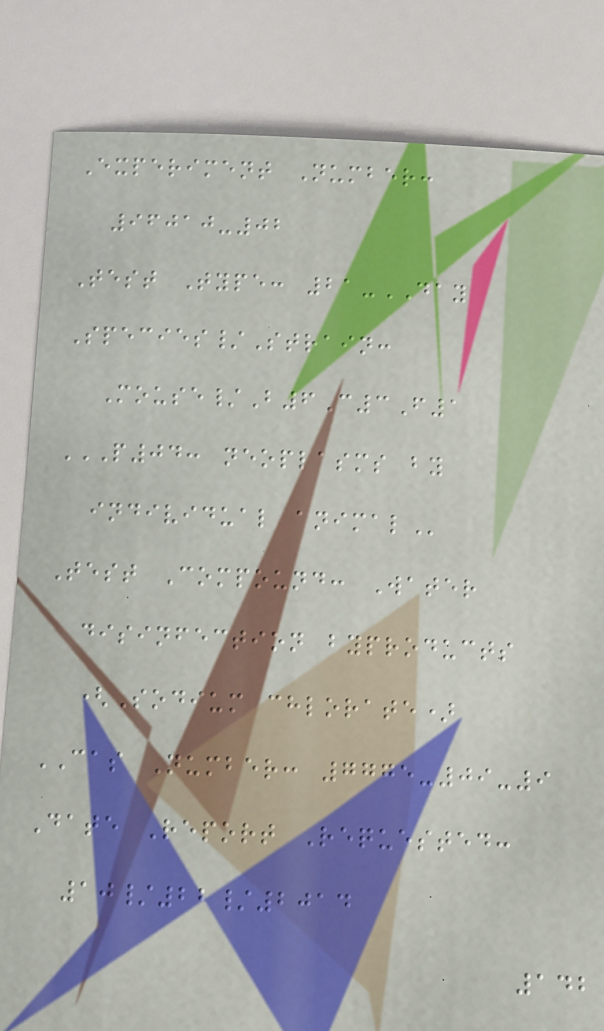Experiment Number:
96010-02
Test Type: 21-DAY
Species/Strain:
Mouse/B6C3F1
P04: NEOPLASMS BY
INDIVIDUAL ANIMAL
Test Compound: Water
disinfection byproducts
(Sodium chlorate)
CAS Number: 7775-09-9
Date Report Requested:
10/22/2014
142
